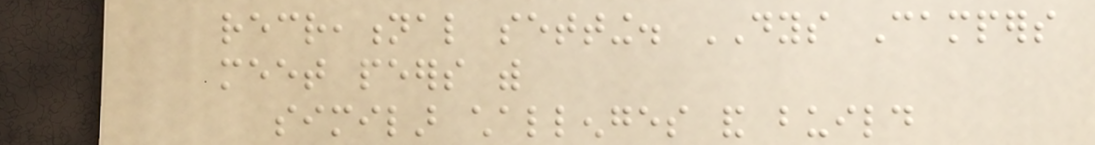recreational setting. DYS Campers
meet peers with
similar challenges and build
